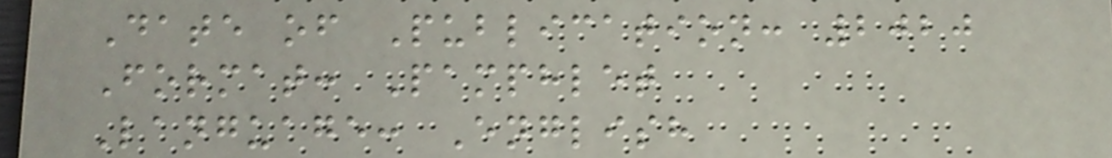Date of Publication: 2020
Format: Pamphlet
Language: English
